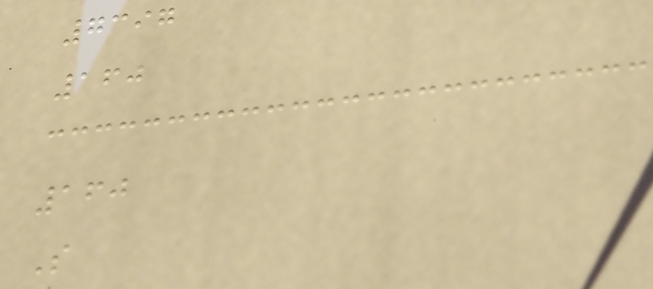7397
160
160
S
